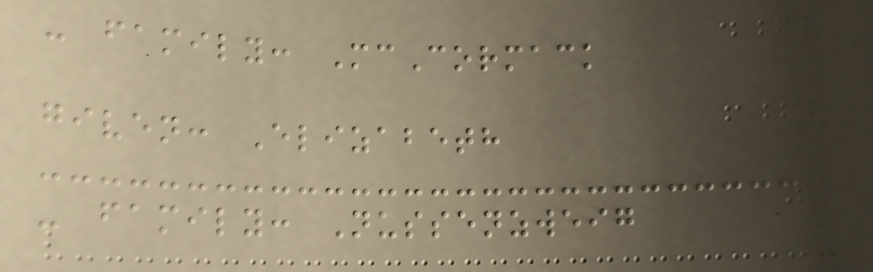- family: McCormack
given: Elizabeth
- family: Nussenzweig
